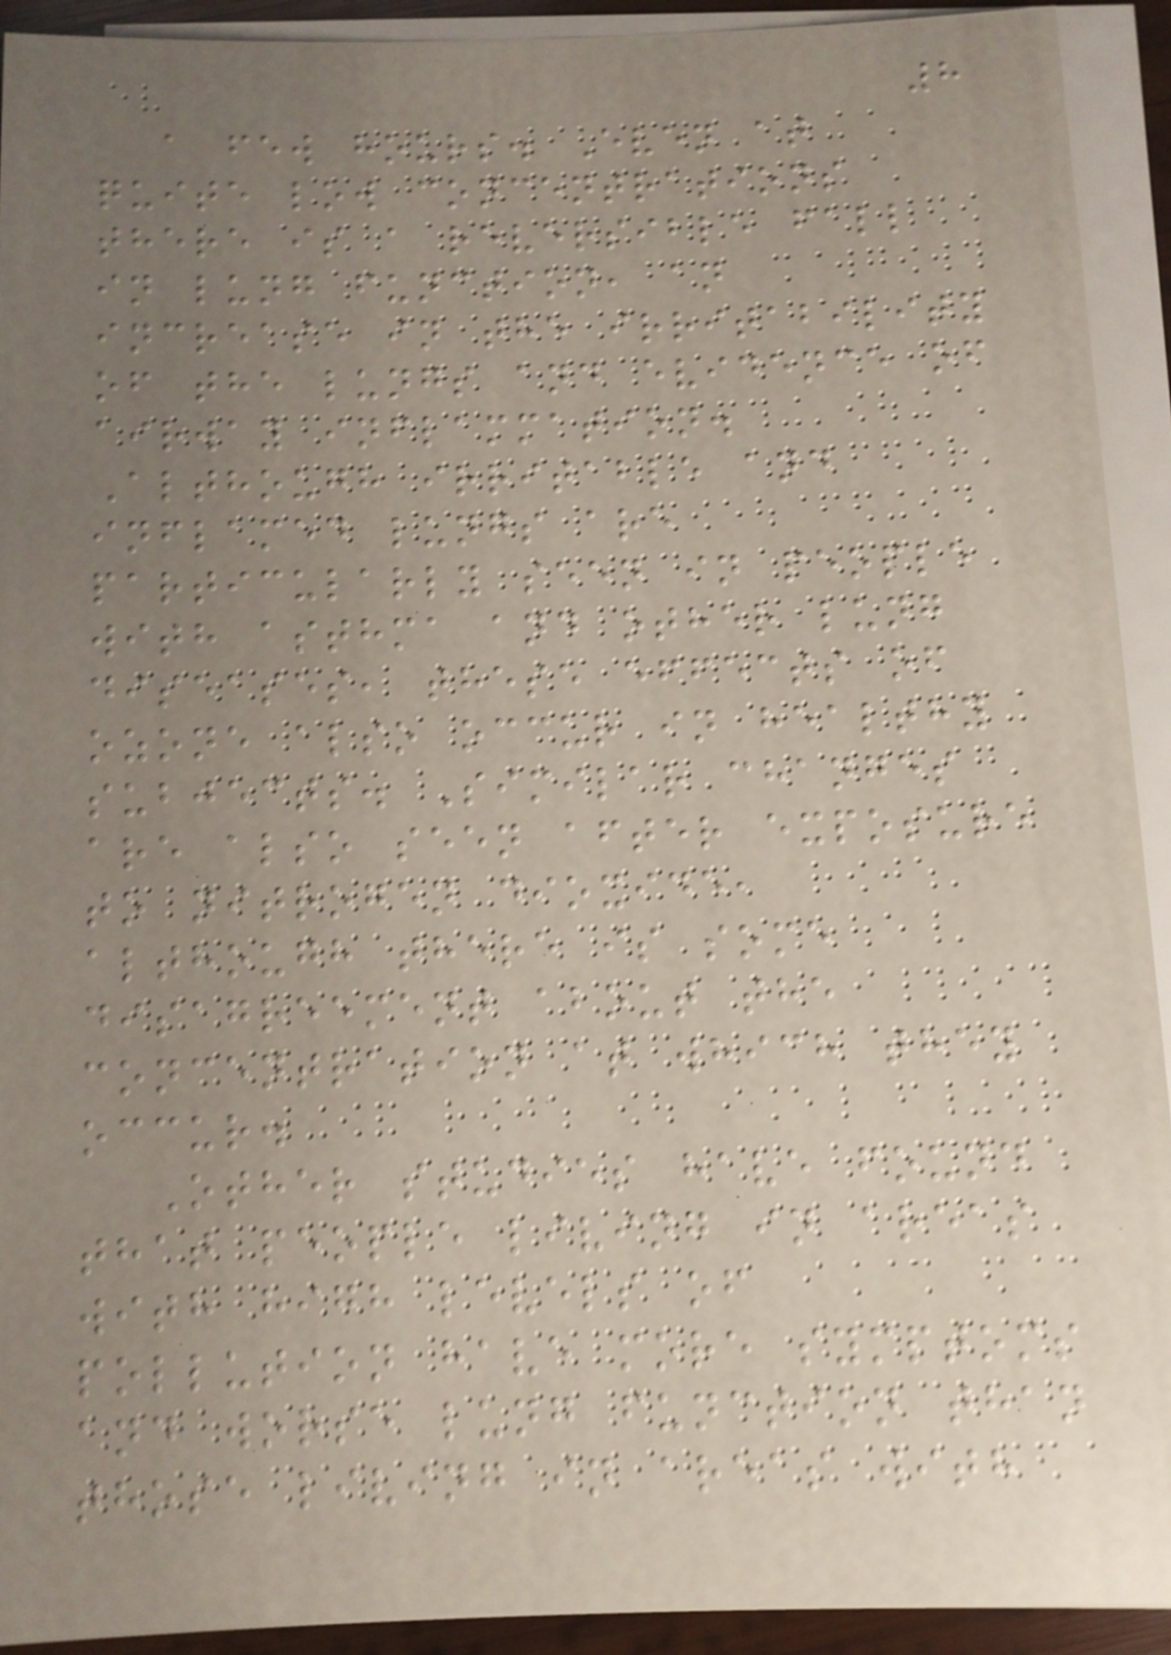8
a few hours. Even at
quite low concentrations
there is a reversible fall
in lung function, an
increase in the irritability
of the lungs and evidence of
airway inflammation.
Although irritable and
inflamed lungs are
particularly seen in people
with asthma and other lung
diseases, these effects of
ozone also occur in healthy
subjects. Similar changes
are also seen after exposure
to nitrogen dioxide,
although there is some
disagreement about the
concentration at which they
occur.
Other studies have found
that people living in areas
with high levels of
pollution have more symptoms
and worse lung function than
those living in areas with
